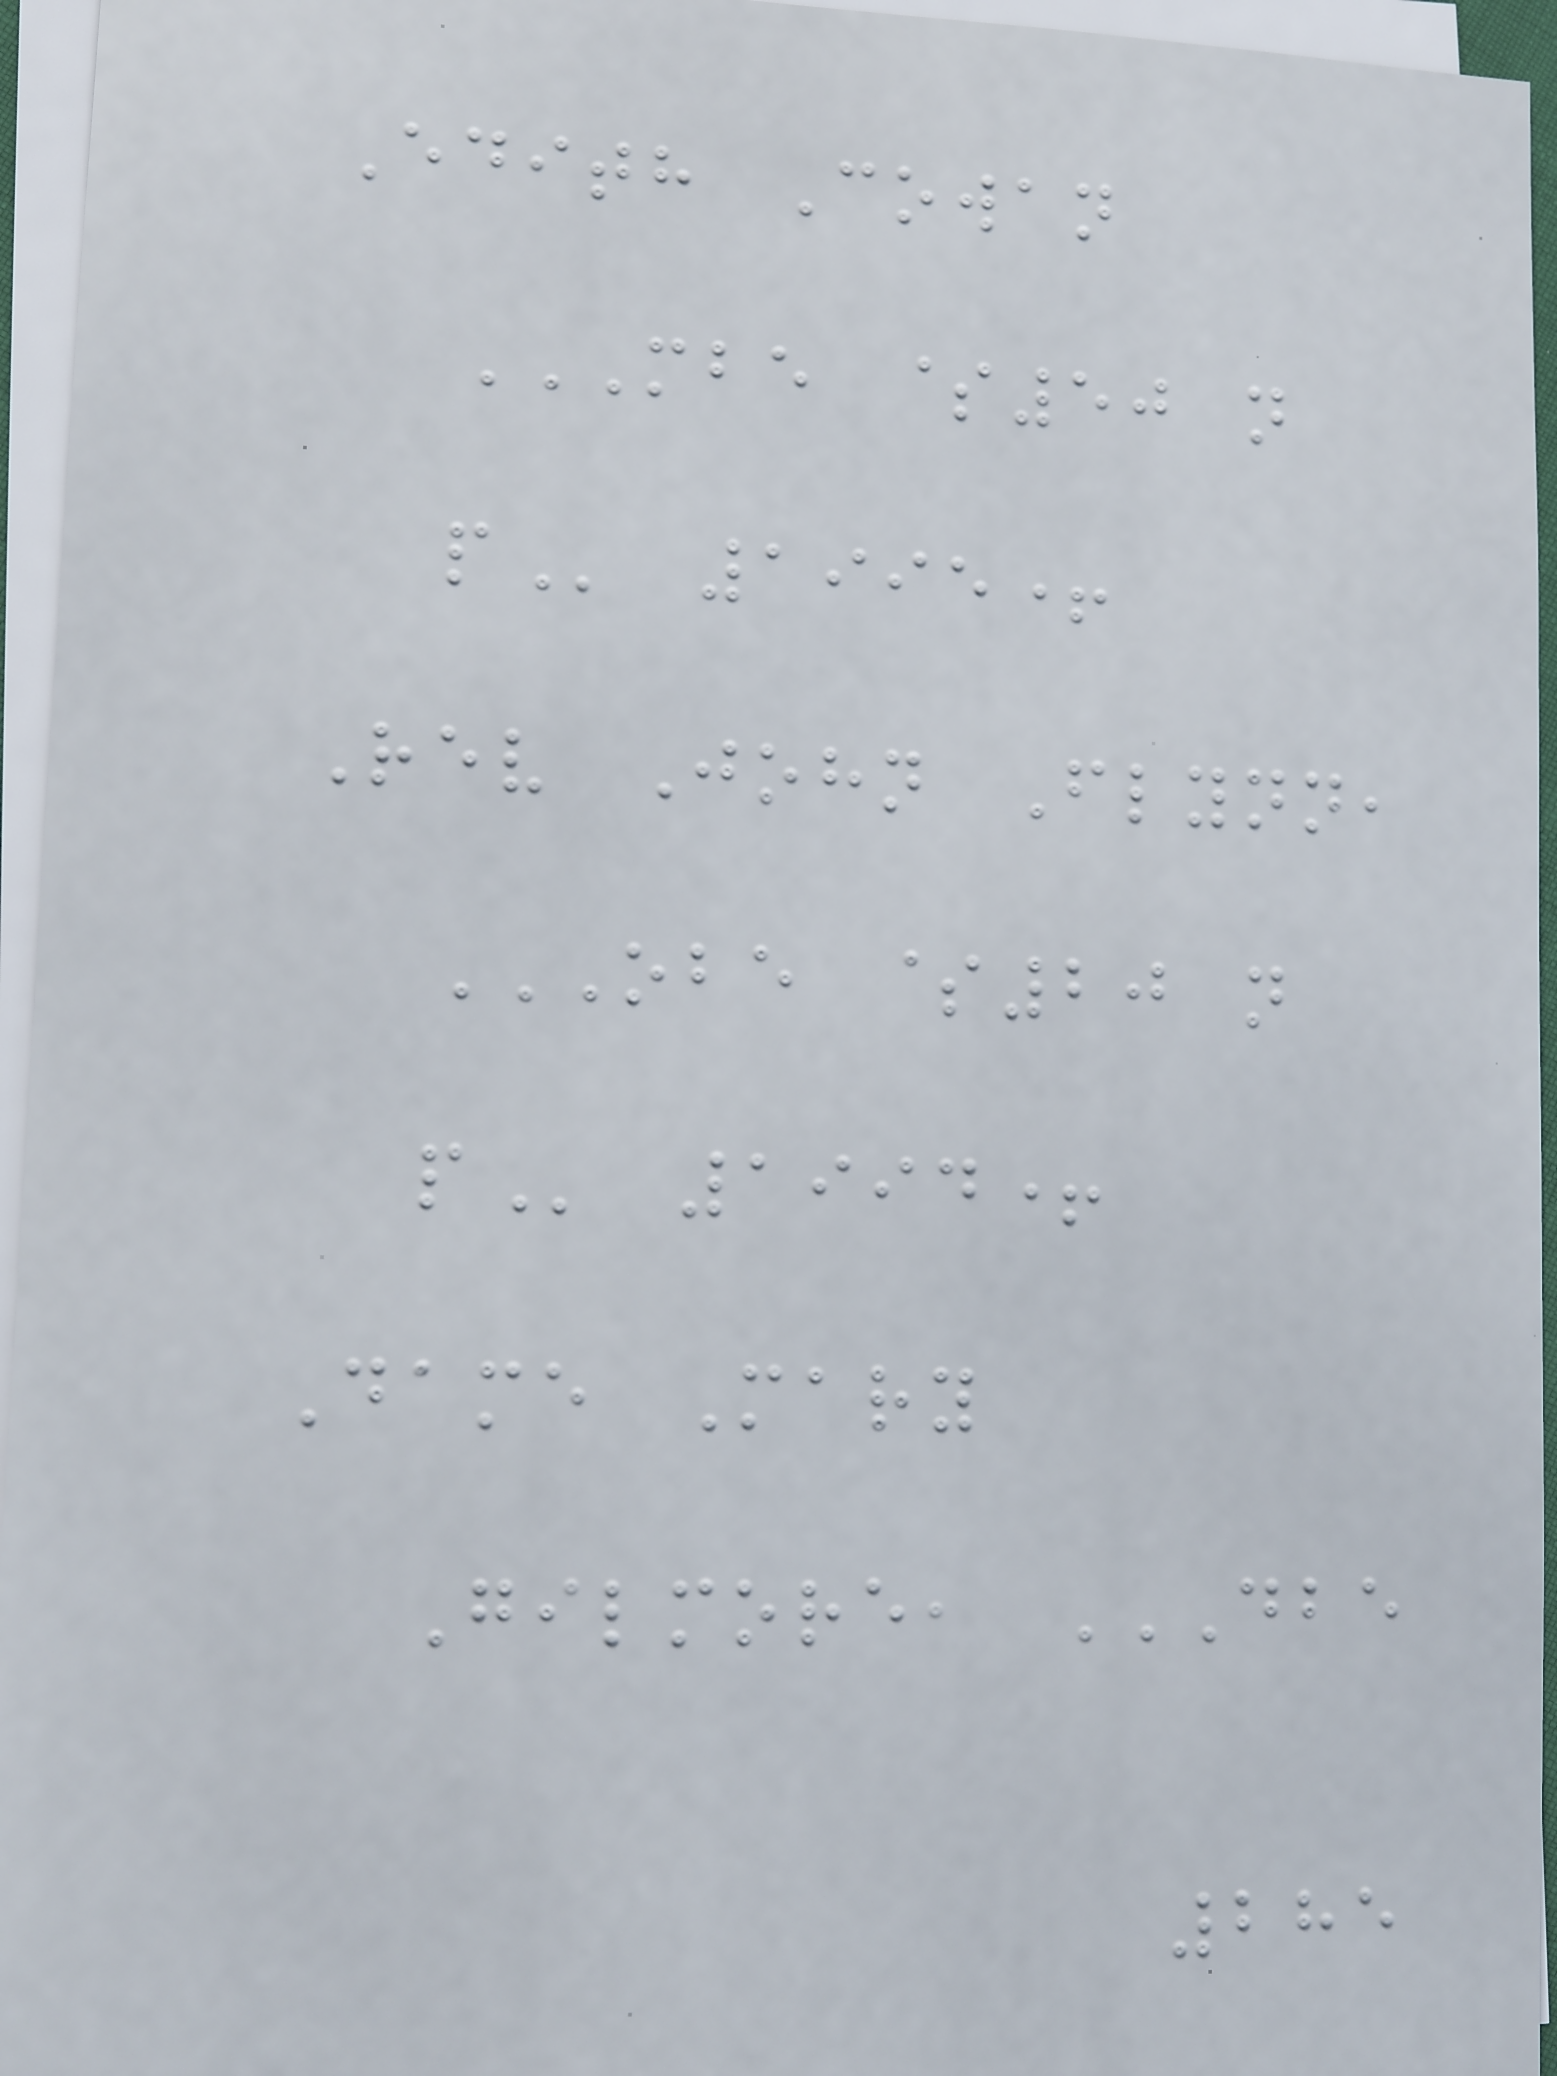Edith Cowan
MBE $50 N
P 1995+
Rev John Flynn,
OBE $20 N
P 1994+
Dame Mary
Gilmore, DBE
285
